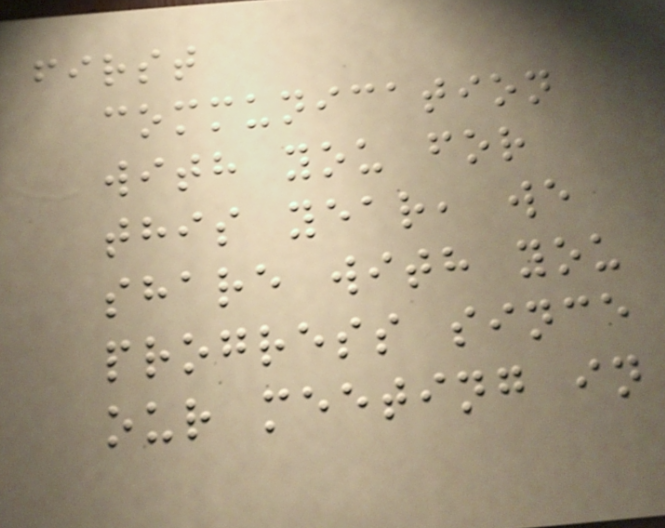first
communication
with you for
this year, we
share with you
progress since
our meeting in
